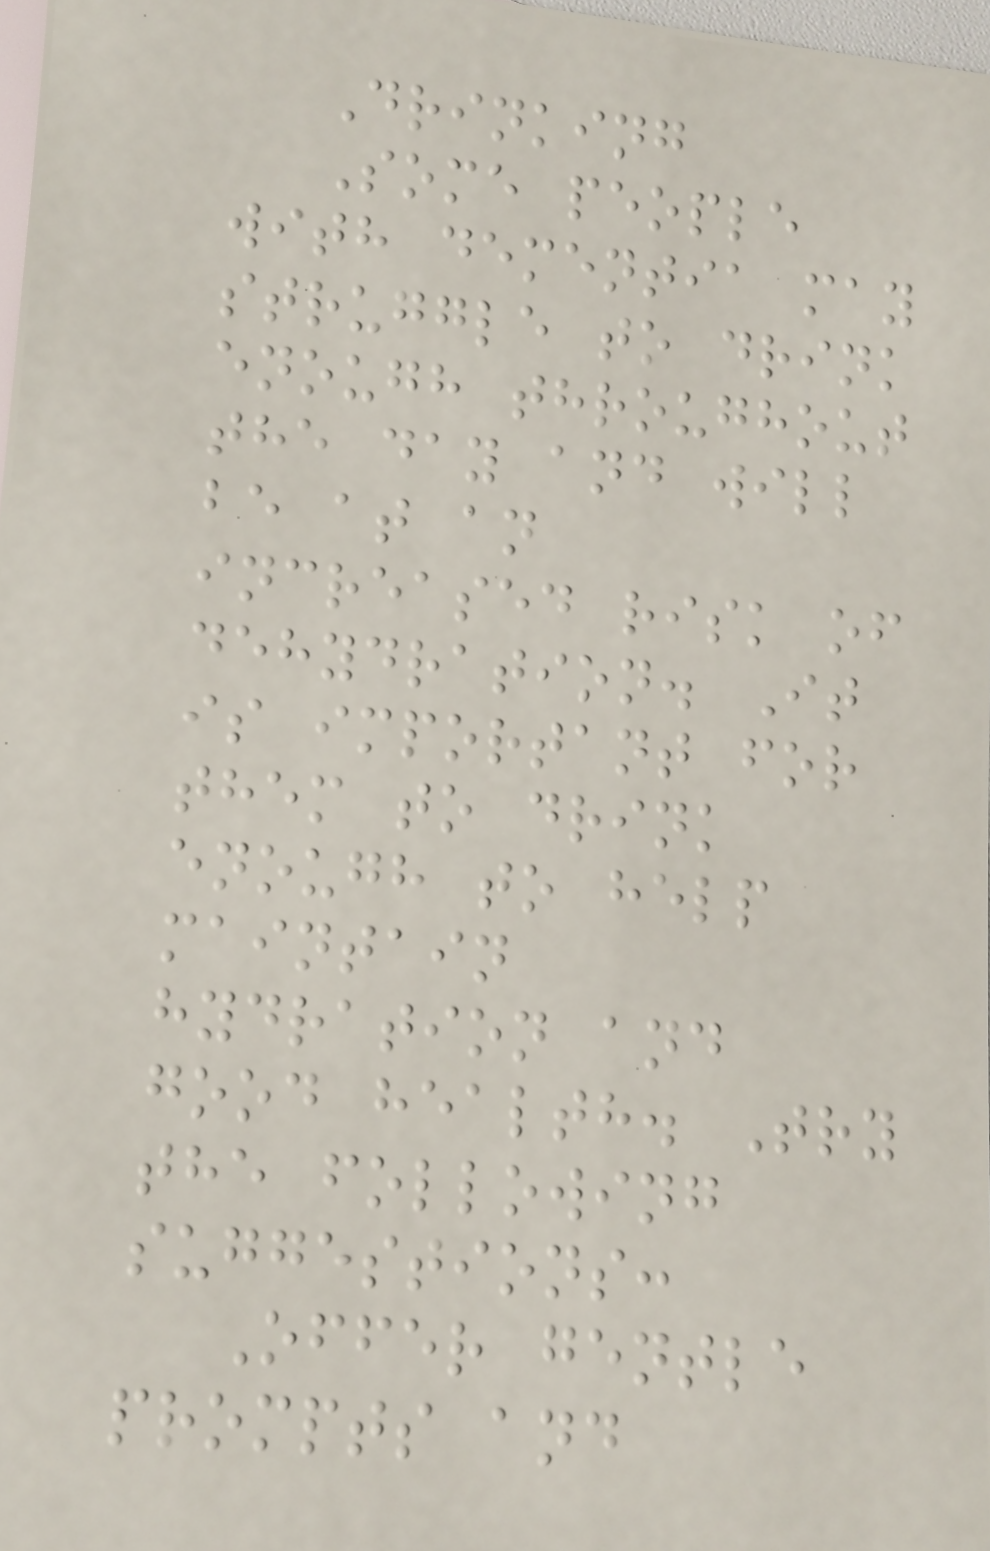Drinking
Some people
with dementia may
struggle to drink
enough throughout
the day and will
be at an
increased risk of
dehydration. It
is important for
them to drink
enough to help
maintain
hydration and
good health. Try
the following
suggestions:
Offer gentle
prompts and
